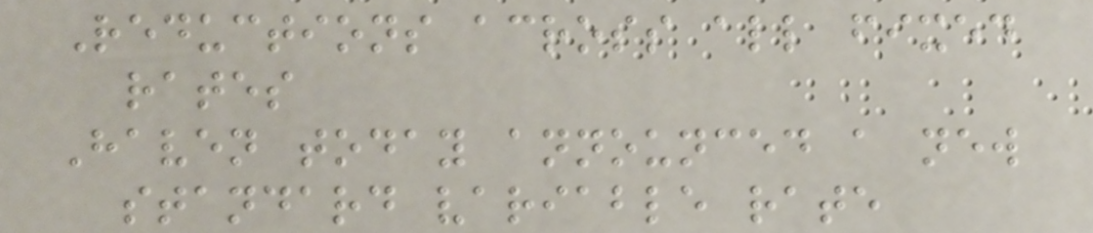Reductions across all fixed
rates
Haven today announced a new
standard variable rate
